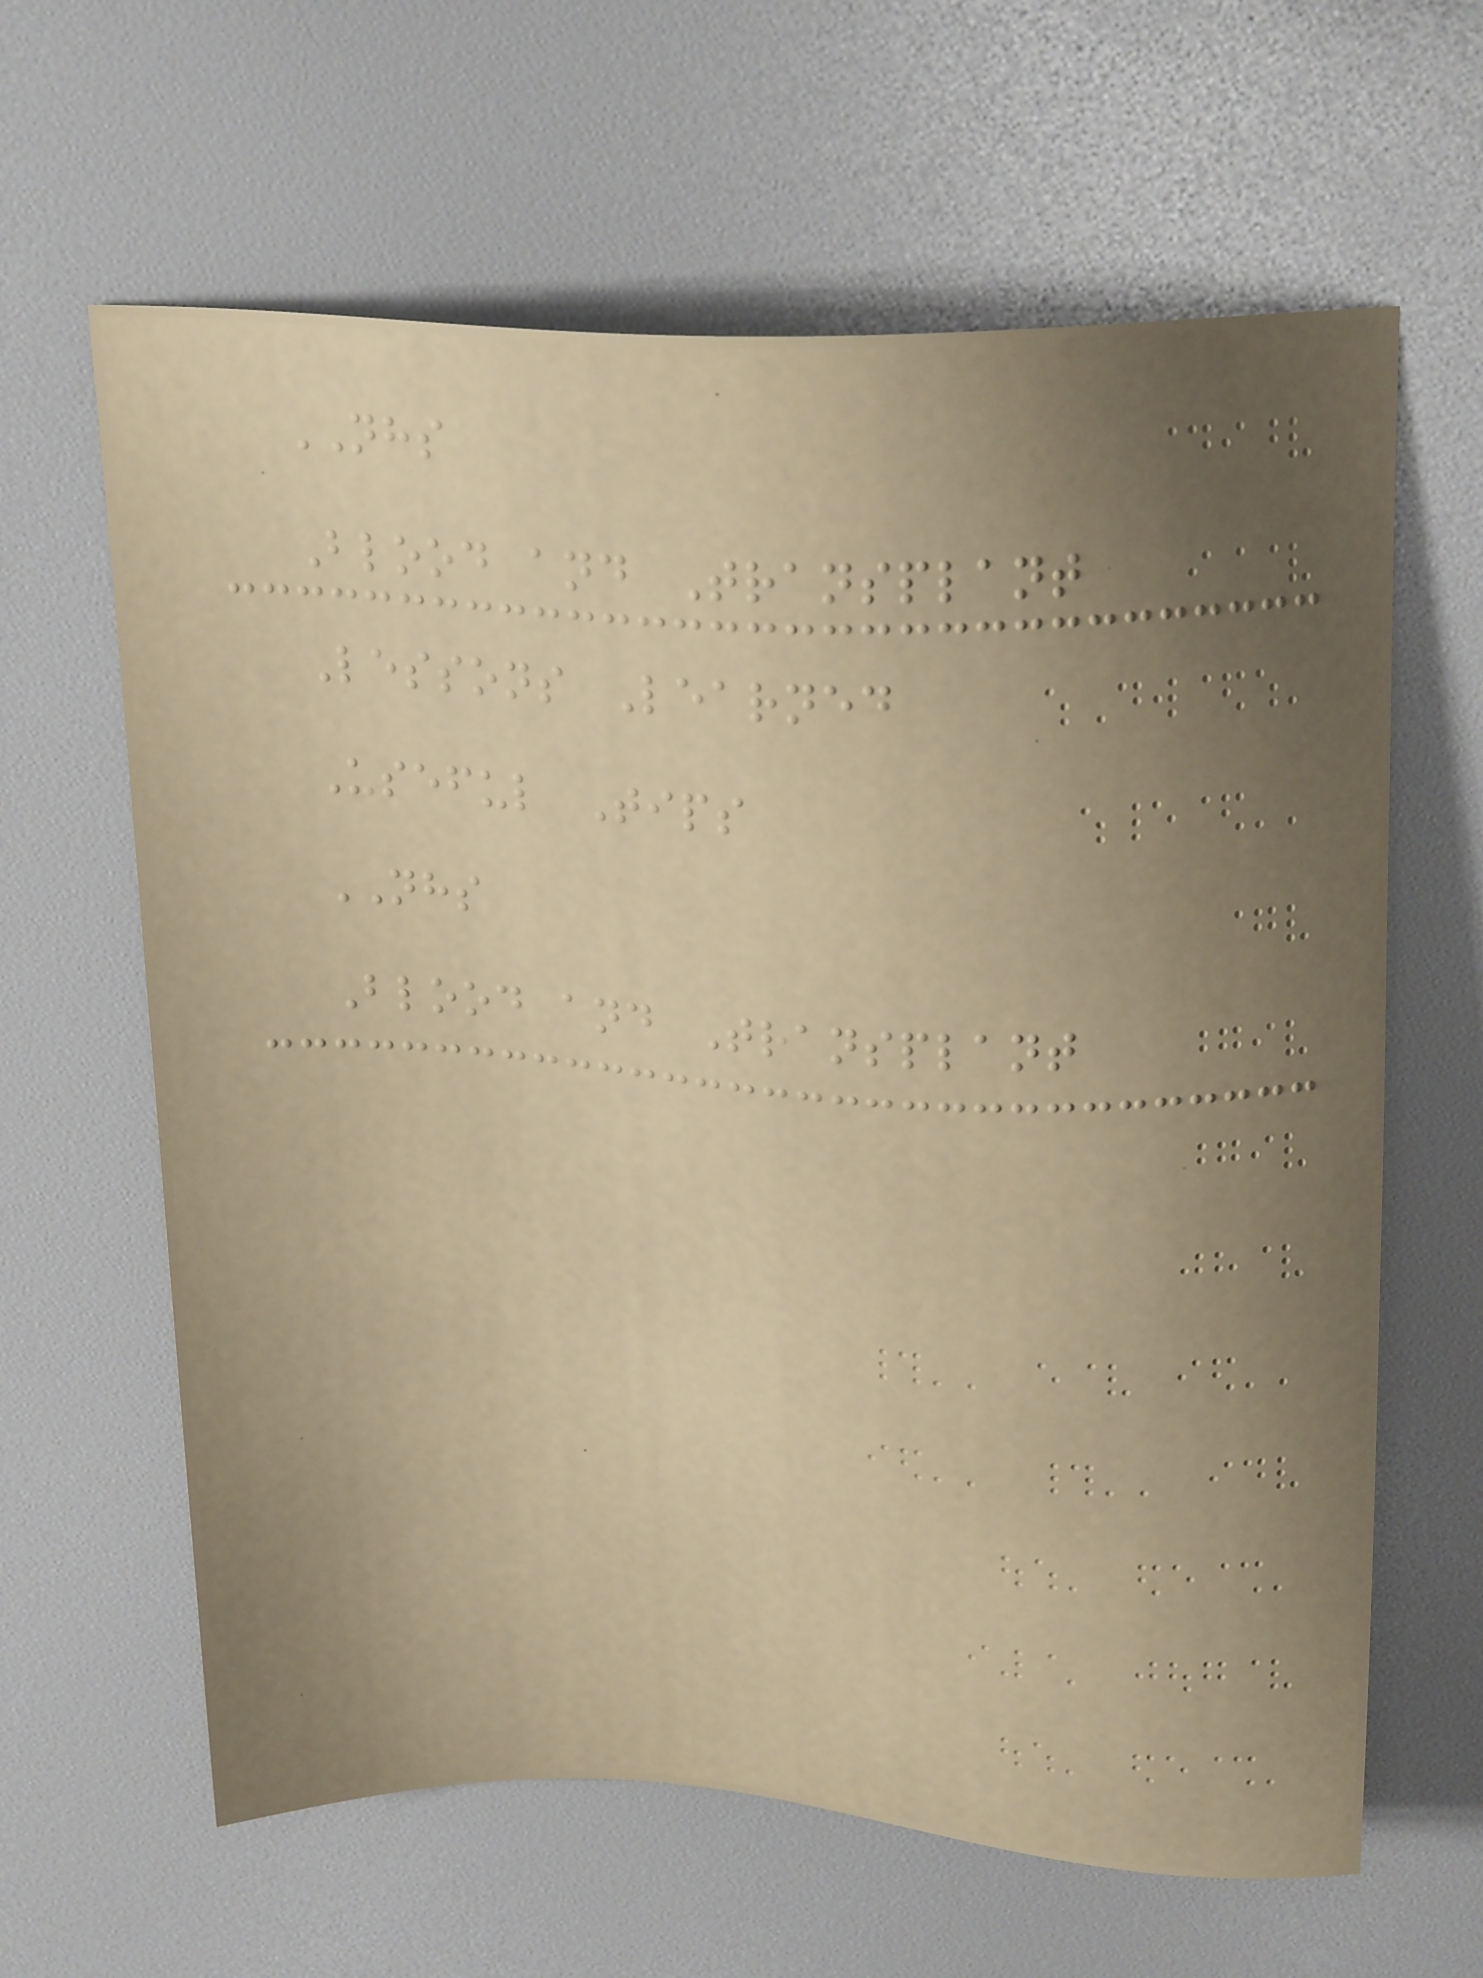NHS
Blood and Transplant
Lessons Learned
Useful Tips
NHS
Blood and Transplant
